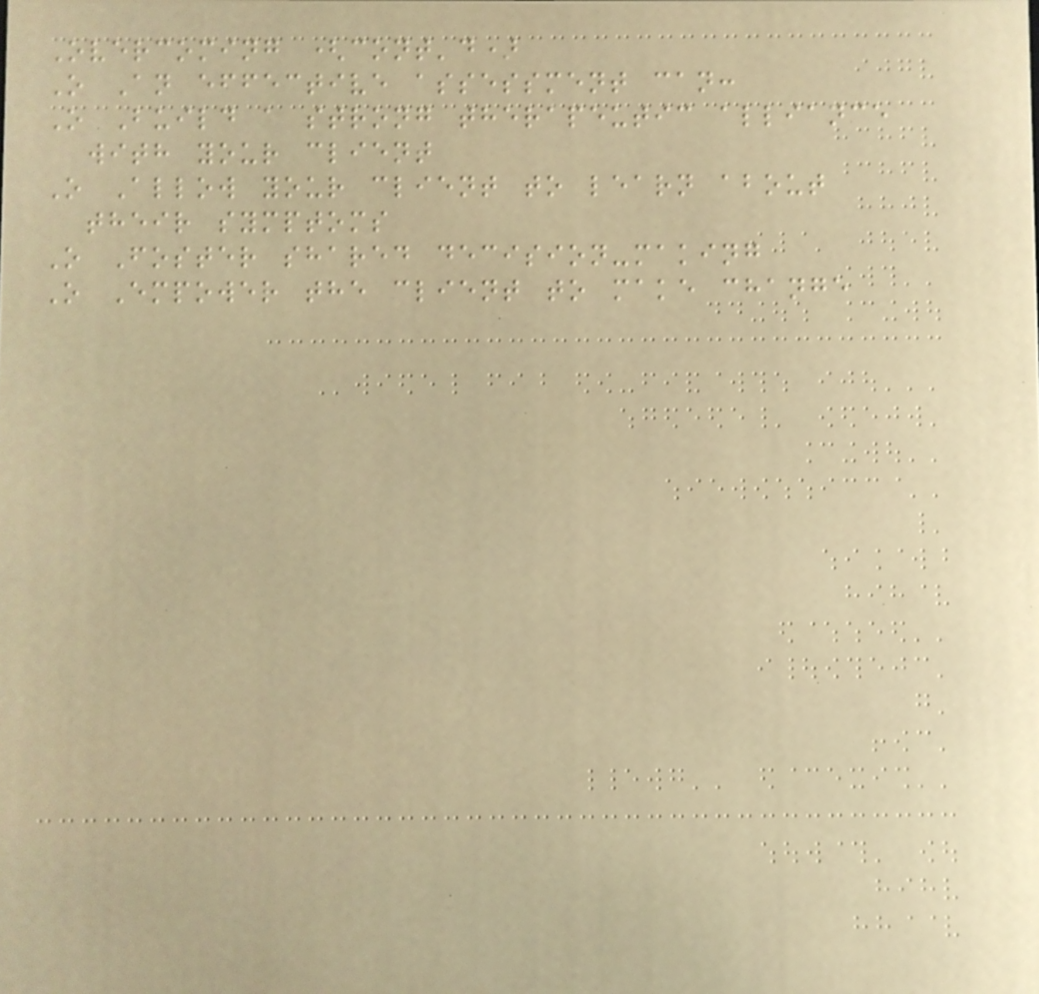Overcoming (cont'd)
O An effective assessment can:
O Build a strong therapeutic alliance
with your client
O Allow your client to learn about
their symptoms
O Foster shared decision-making
O Empower the client to make change
